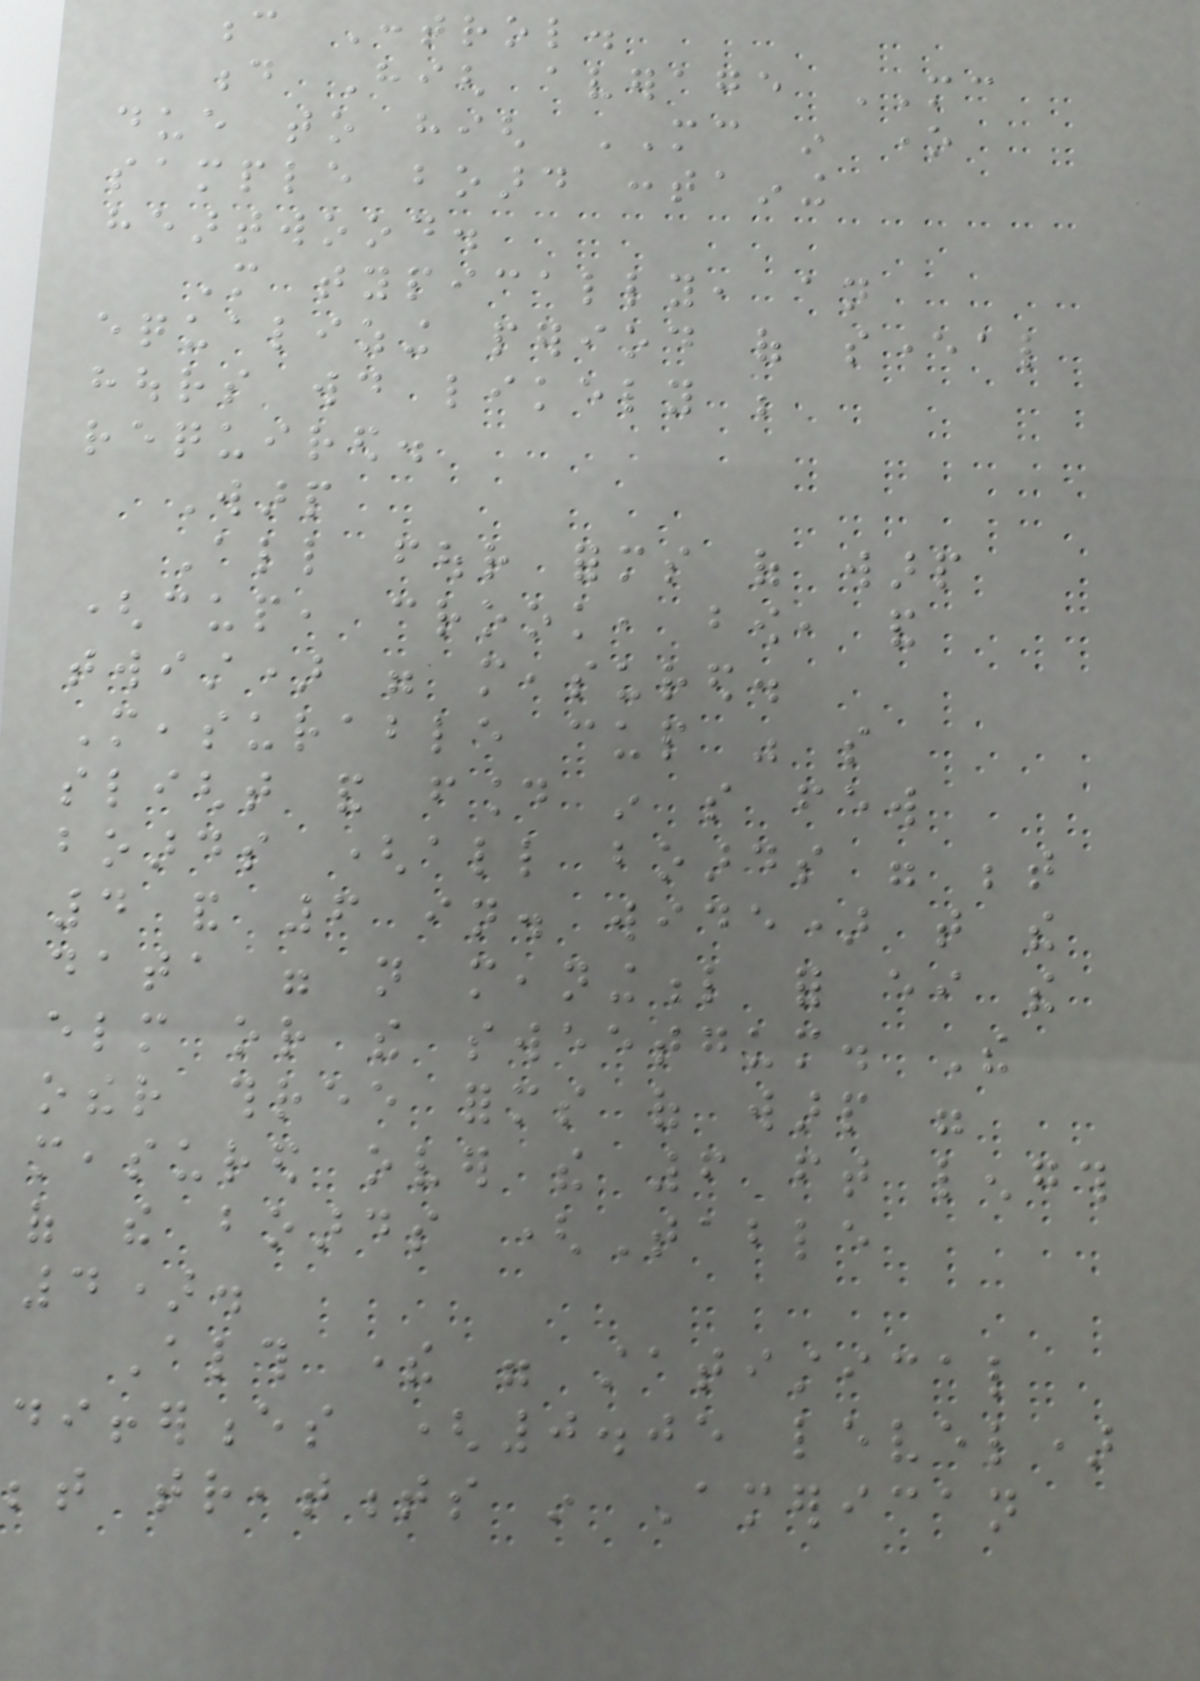c Control.
d High average MC
due to high MC in one
sample board containing
heartwood.
More typically, an
equalizing period of several
hours would likely be
required.
Warp
All four forms of warp
(cup, crook, bow, and
twist) were measured.
Measurable cup was so
slight and found in so few
boards (all boards were between
4 and 6 in. wide) that the
data were not meaningful for either the
elm or the sweetgum. The
other three forms of warp were
measured over the 6 ft length
of the boards (Table
4).
Although there were statistical
differences (0.05 level)
between treatments in American
